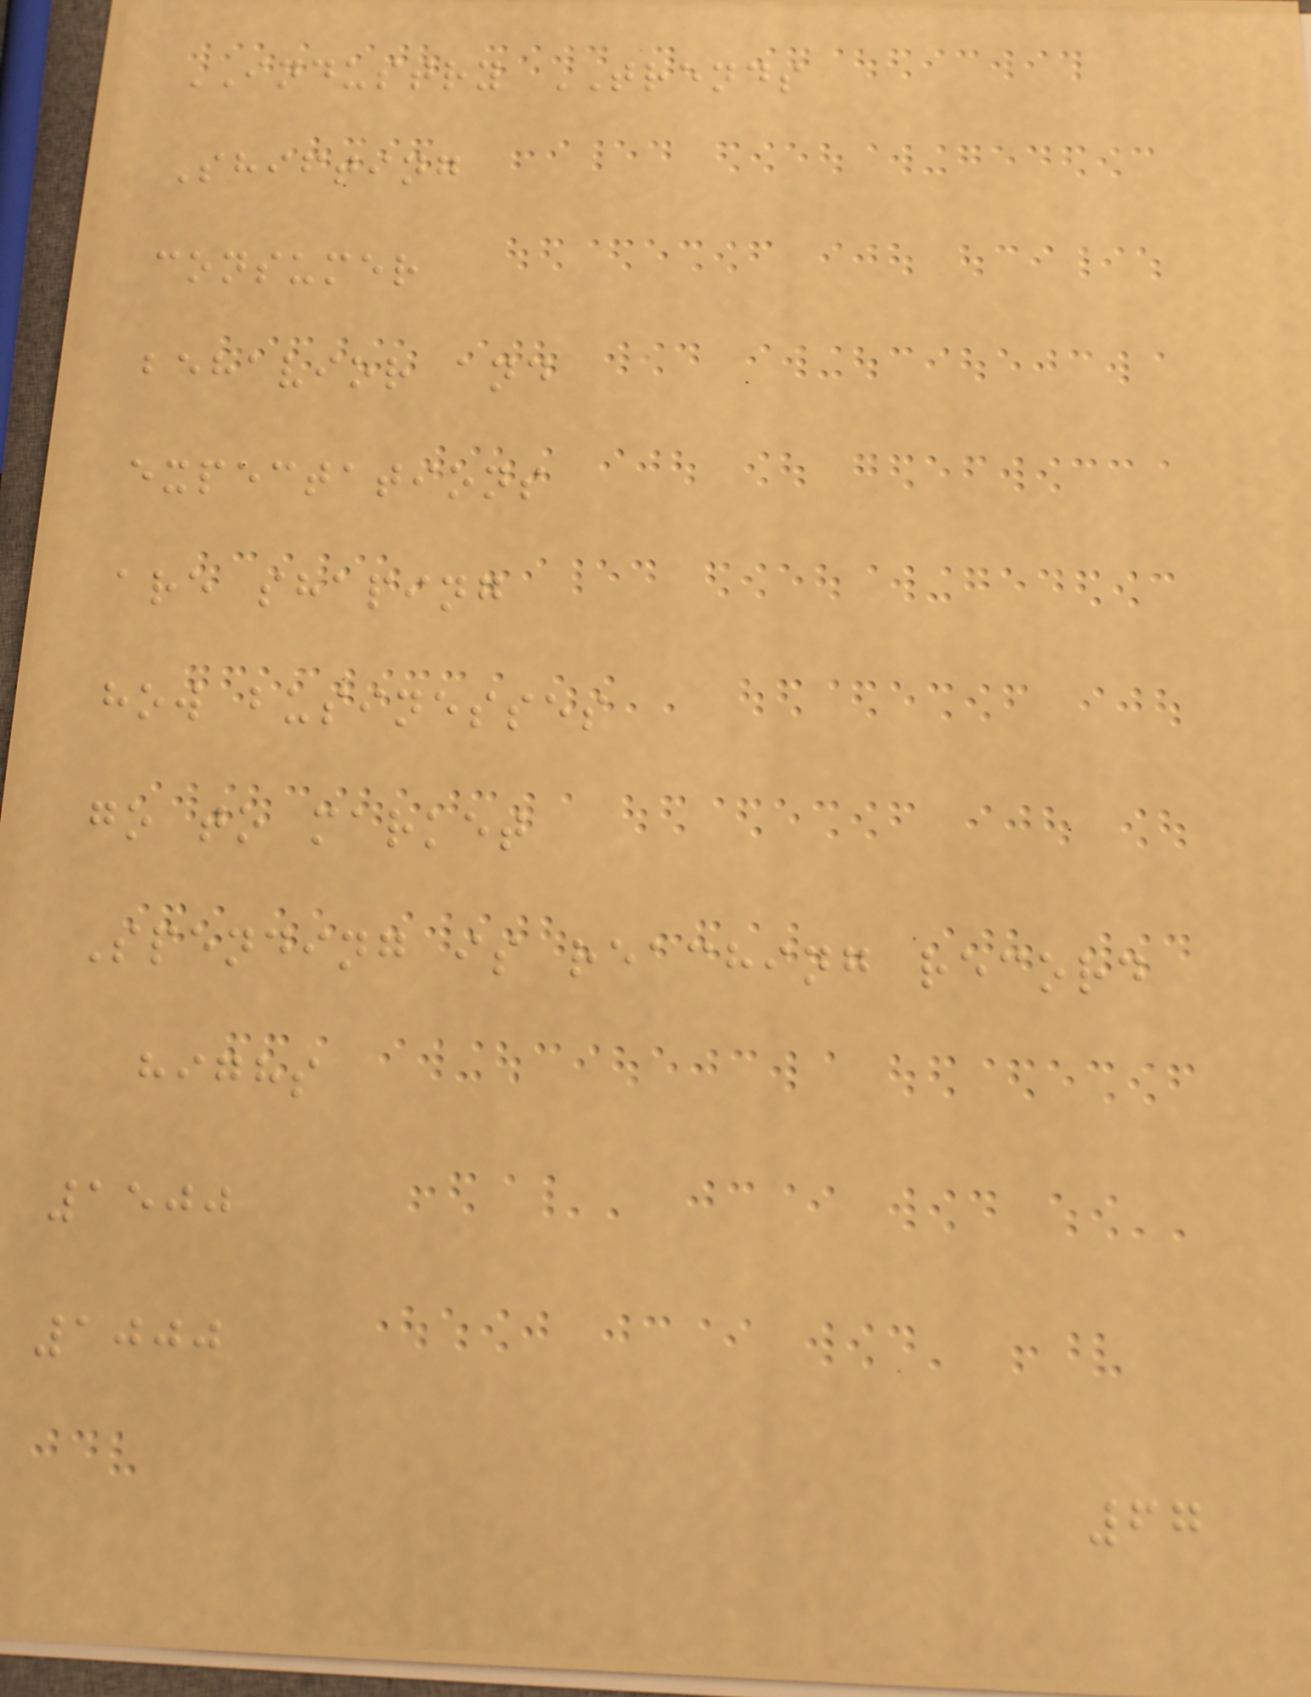INDUSTRY TRENDS
Shifting
consumer
behavior and
expectations
are shaping
how businesses
go to market
Spending is reaching record
highs
1500
1000
67
